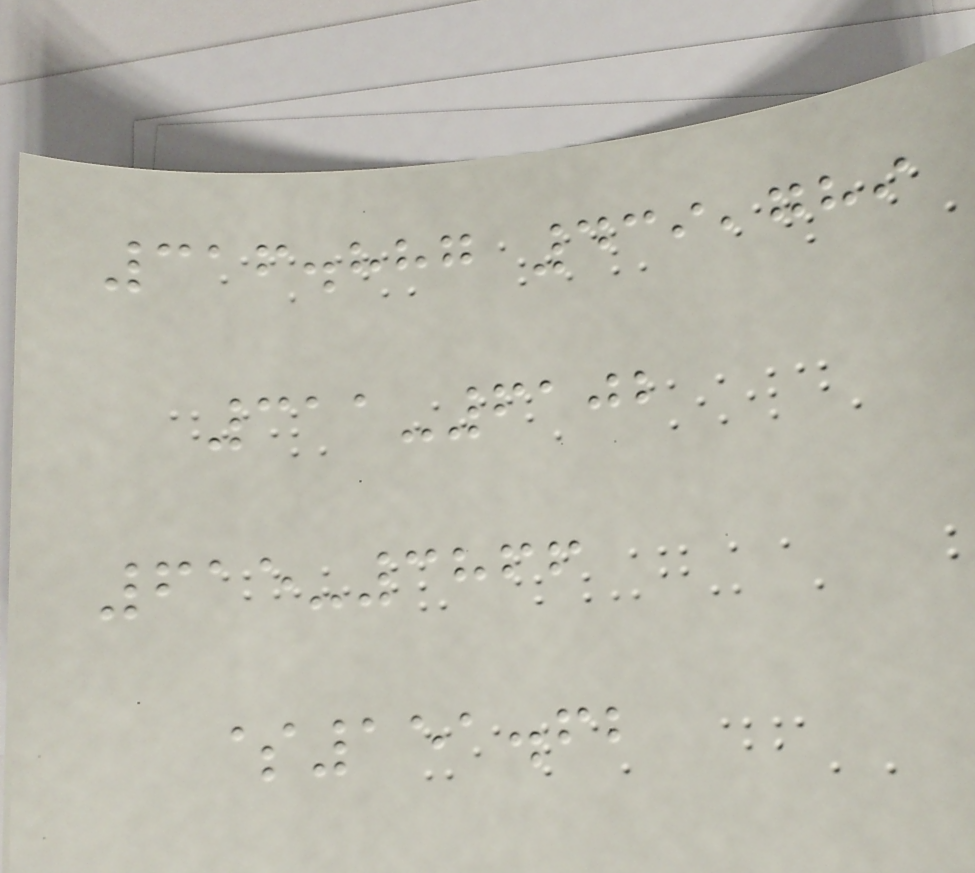316.887 439,789
311-6102
615-3866
$151.62
